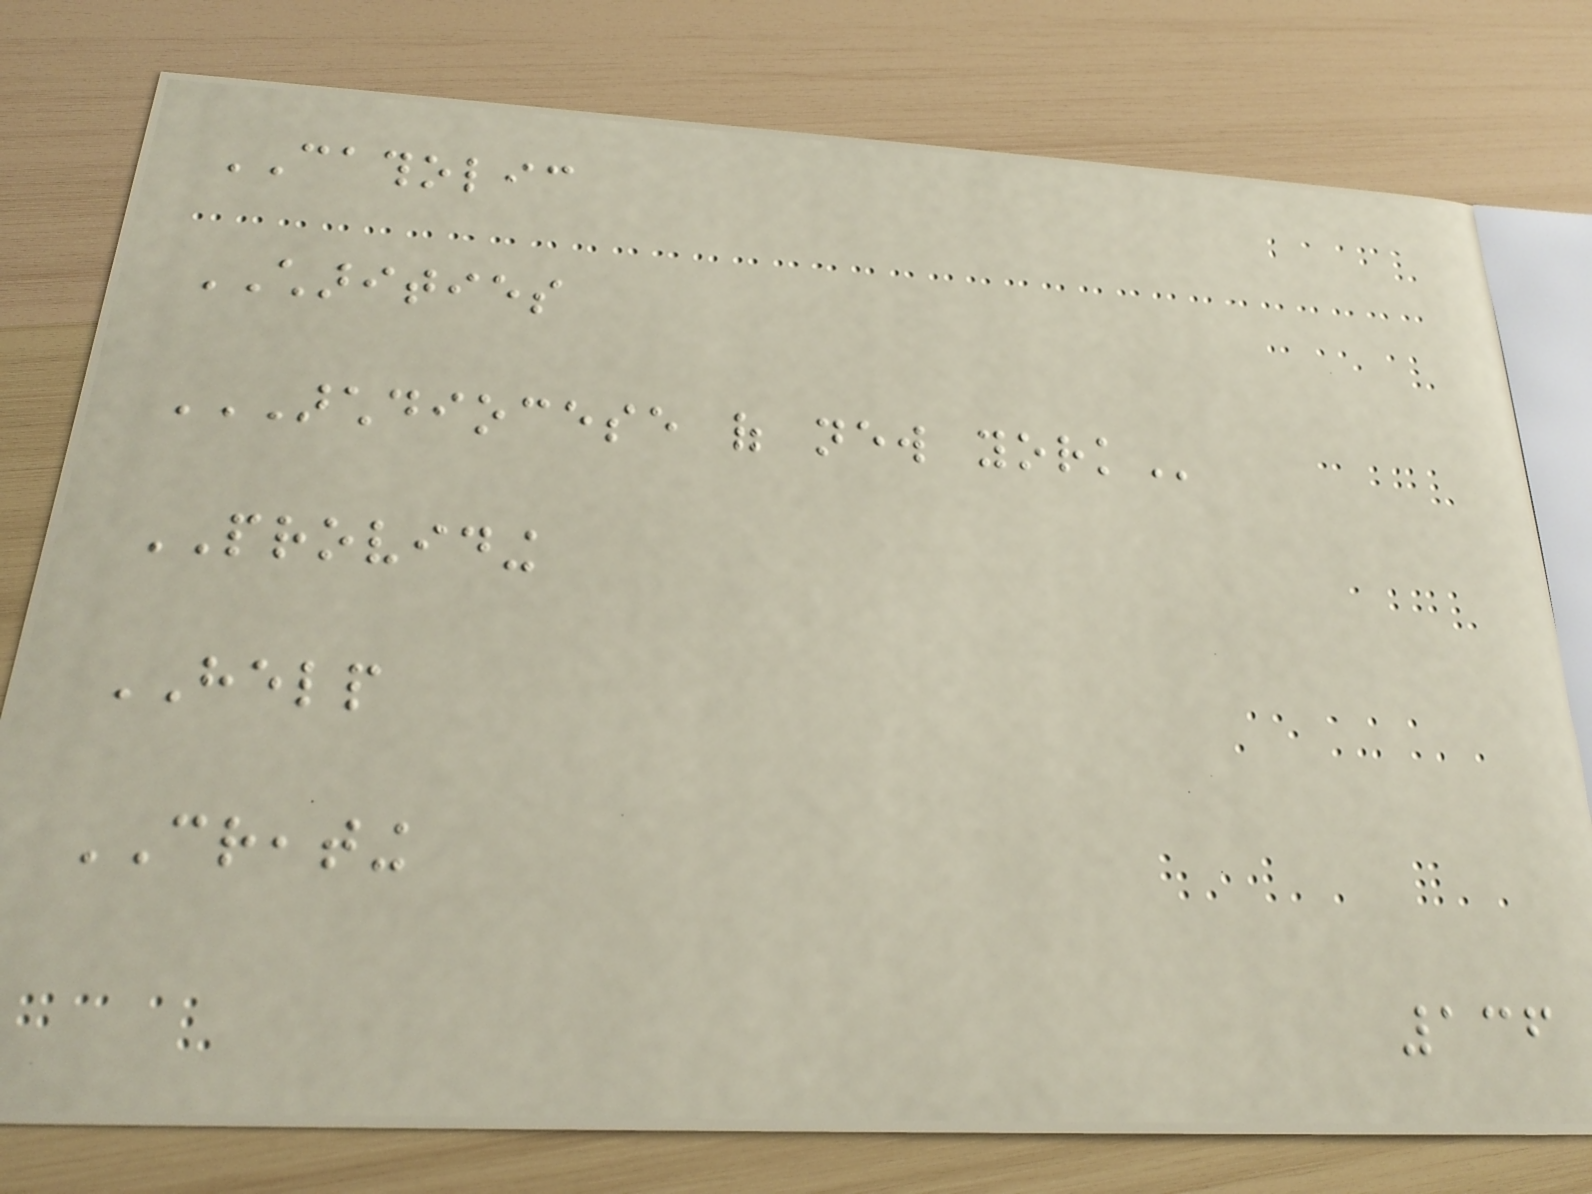CATHOLIC
CHARITIES
ARCHDIOCESE OF NEW YORK
PROVIDING
HELP
CREATING
136
